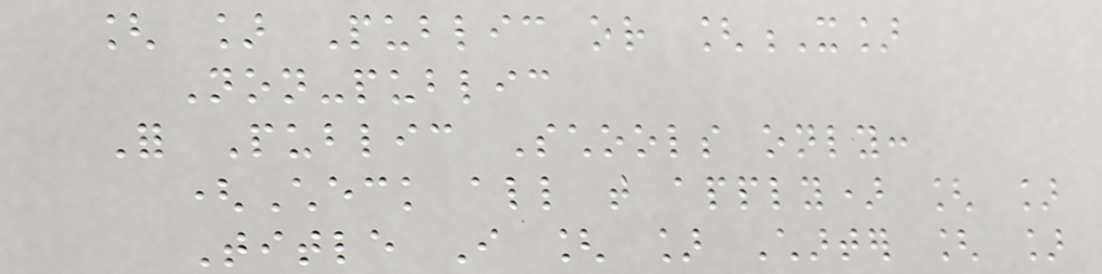[ ] Public or [X]
Non-public
For Public Schools only:
(Check all that apply) [ ]
Title I [ ] Charter [ ]
